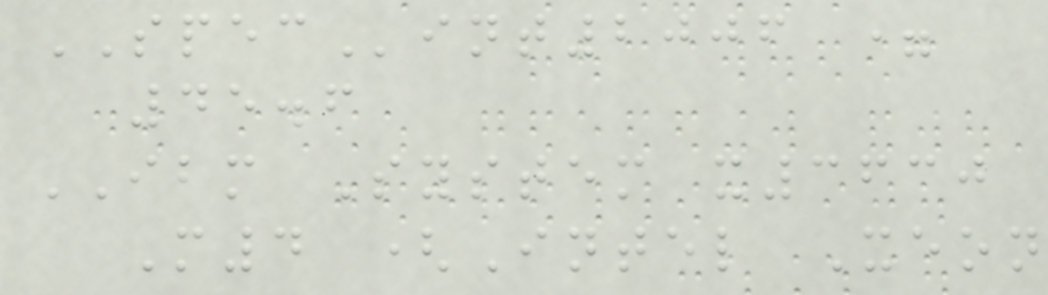SPECint2006 =
45.6
IBM System x3630
M4 (Intel Xeon
